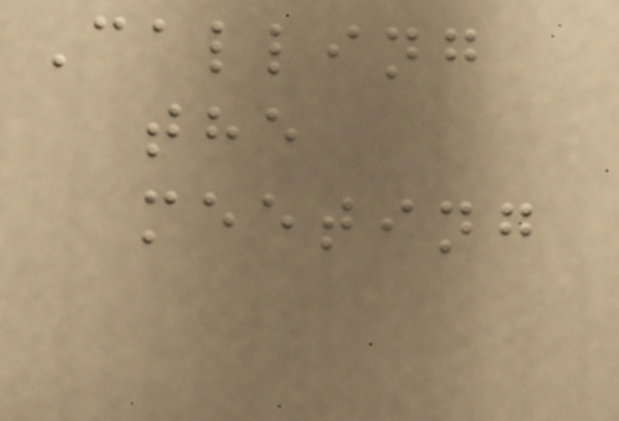Calling
the
meeting
